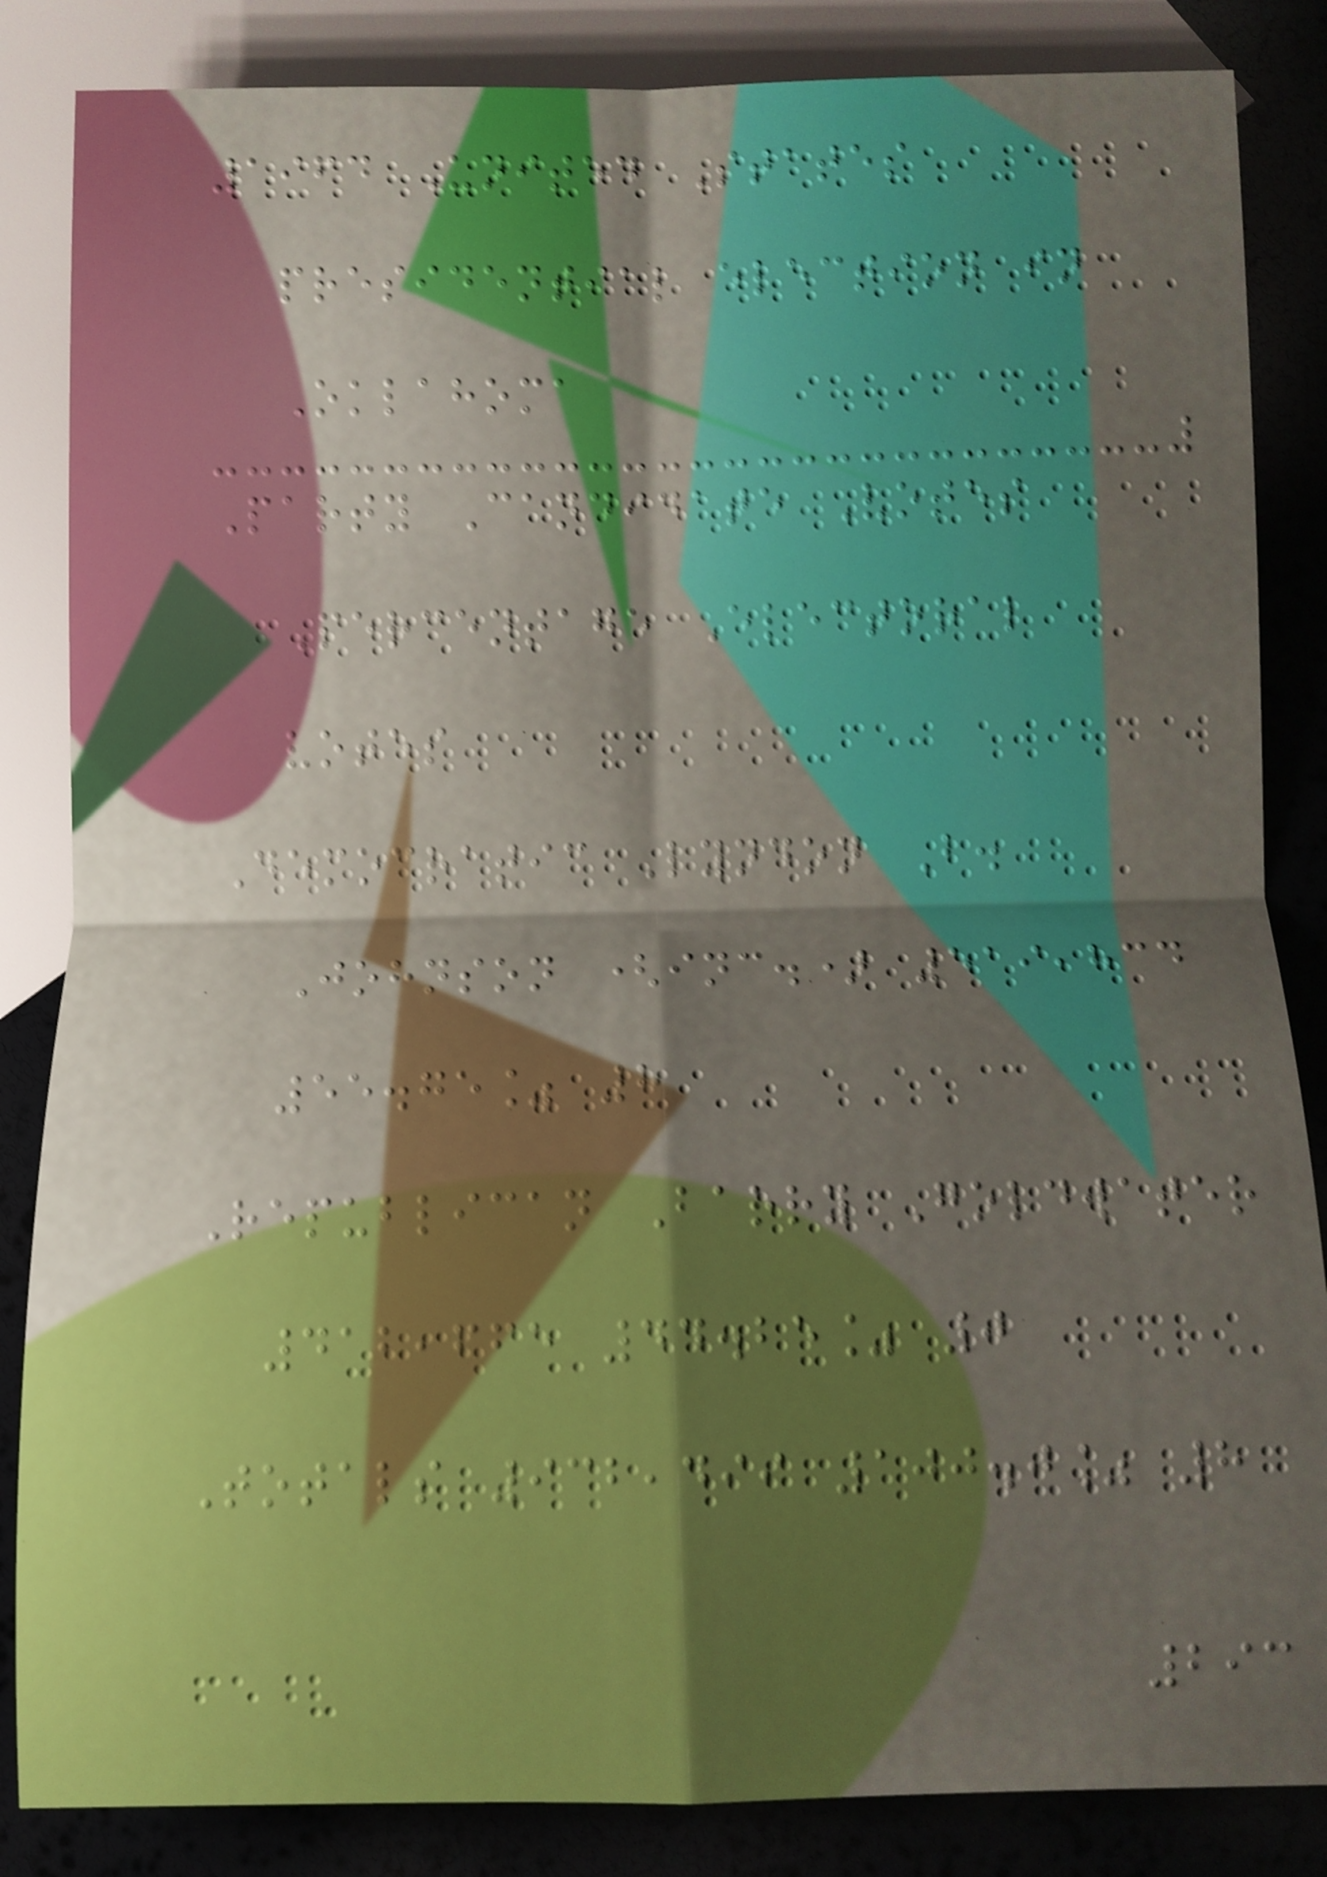1964 United States
presidential election in
Oklahoma
Party Candidate Votes
Percentage Electoral
votes
Democratic Lyndon B.
Johnson (inc.) 519,834
55.75% 8
Republican Barry Goldwater
412,665 44.25% 0
Totals 932,499 100.0% 8
293
